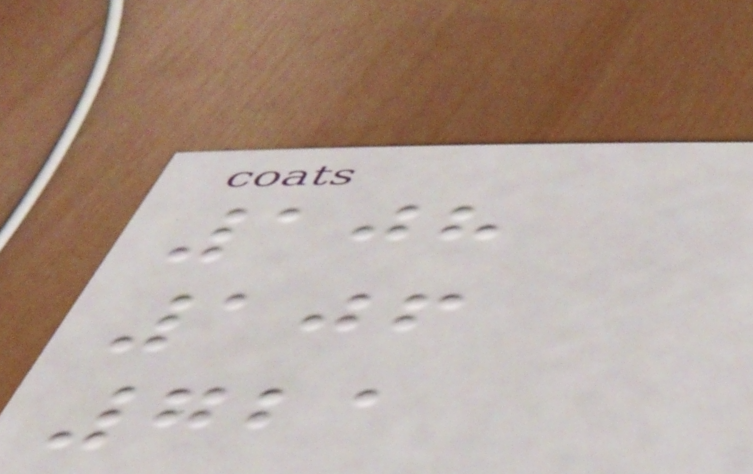108
106
721
